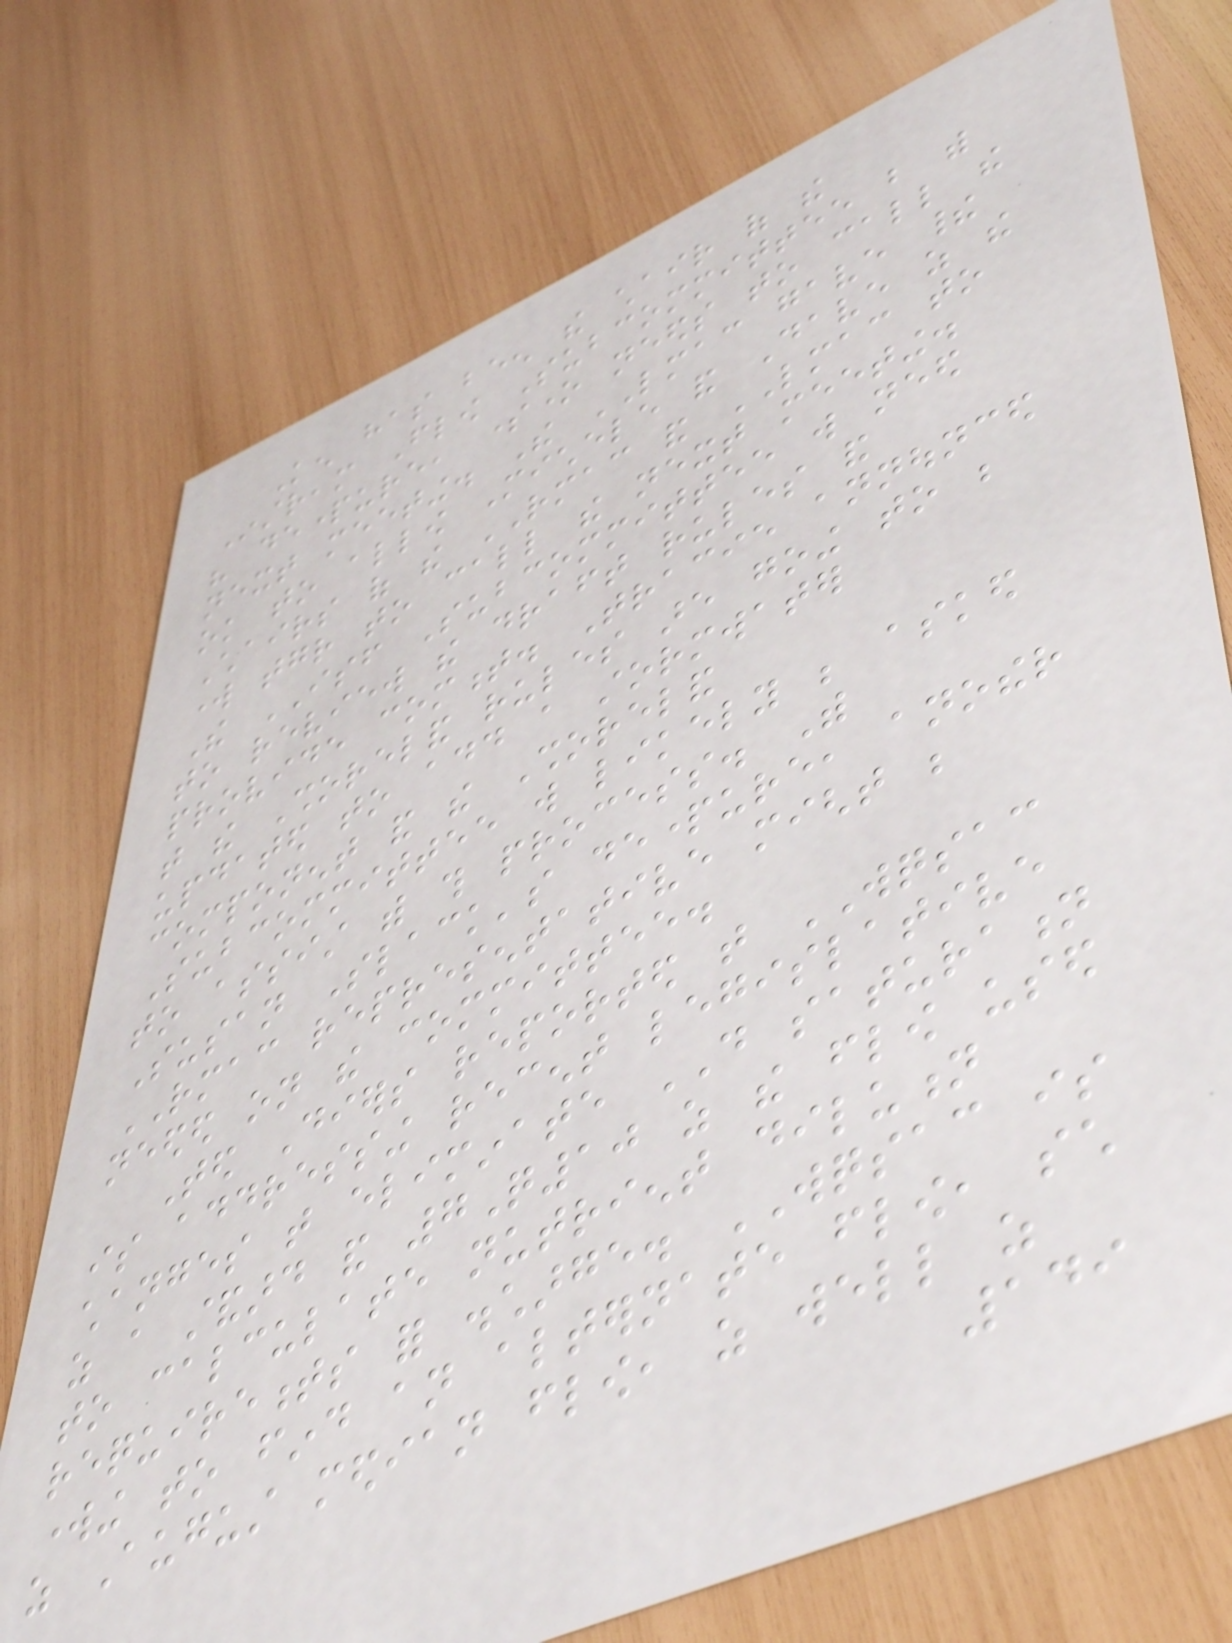Ken has been the chair of the
Instream Flow Subcommittee but with
his departure, someone needs to call the
next meeting. The LMAC gave their
ok to allow Michele and Dave as the
Chairs of the RMAC and LMAC to
work together to call the next meeting.
The ISF Subcommittee will need
to review the draft rules and
provide comment. Tracie announced
that the Shoreland rules are going to be
updated to add a stormwater
component and the Shoreland
Subcommittee will likely be asked
to assist with this process. With
Susan Slack's departure, another
RMAC representative might be
needed on the committee.
Ted Diers reported that WQSAC
is addressing recent legislative
changes that eliminate DO saturation
as a standard and 7Q10 as the flow used
to calculate nutrient dilution
requirements for discharge. WQSAC is
working to find an alternate flow, such
as August median flow, as well as
149
